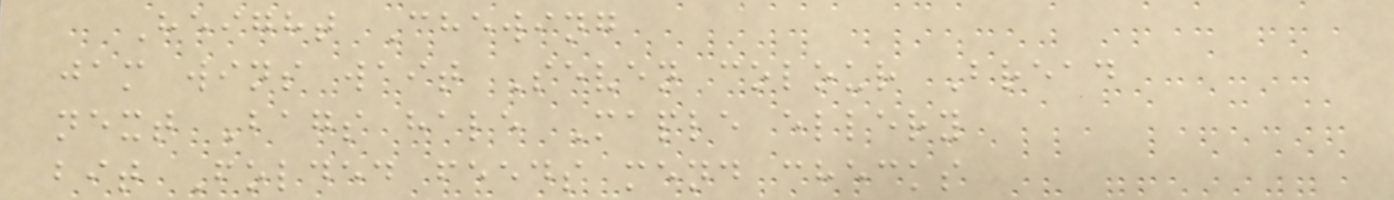Height Chewing
jam wins wait Seven colour Bread
next Bags hale Maple ellery
bit Folded feeds mend checks
